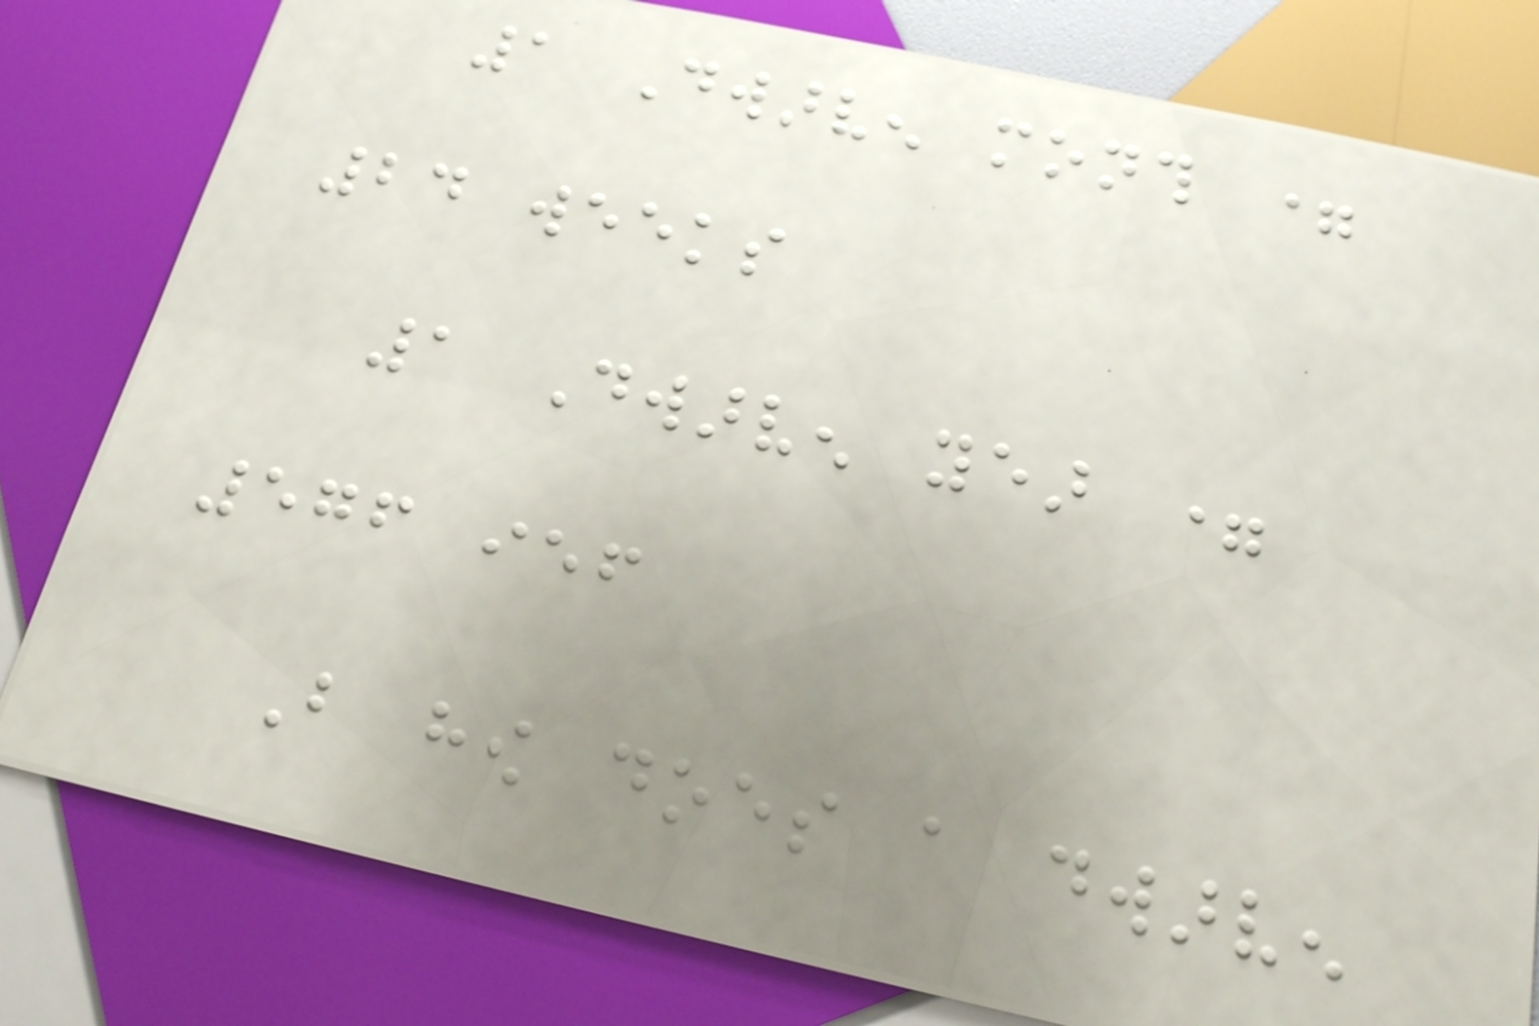1 Dwarven month =
24 weeks
1 Dwarven year =
576 ief
But how does a dwarven
